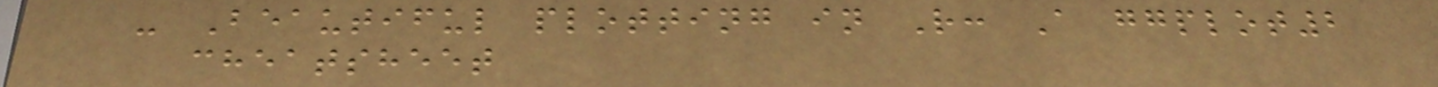- Beautiful plotting in R: A ggplot2
cheatsheet
